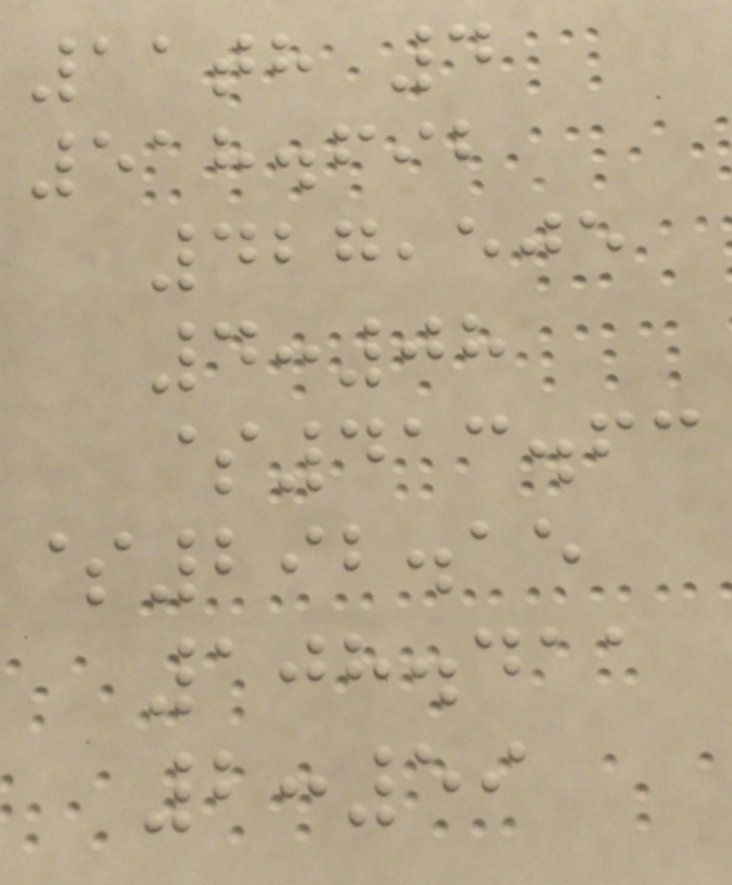11th 4
518.692
427,505
4:08
$413.63
$292.15
108.411
2:59
